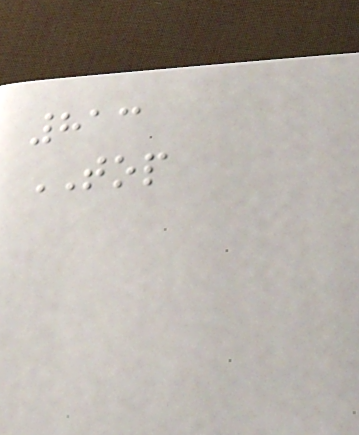813
TOP
